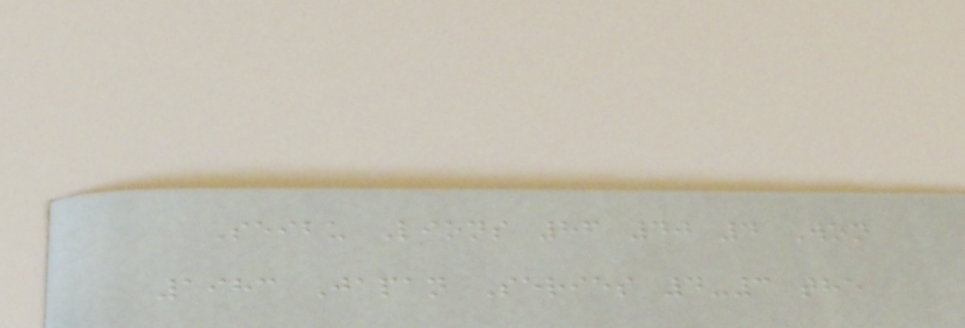Seibu Lions 86 40 4 Won
1983 Japan Series 4-3 the
